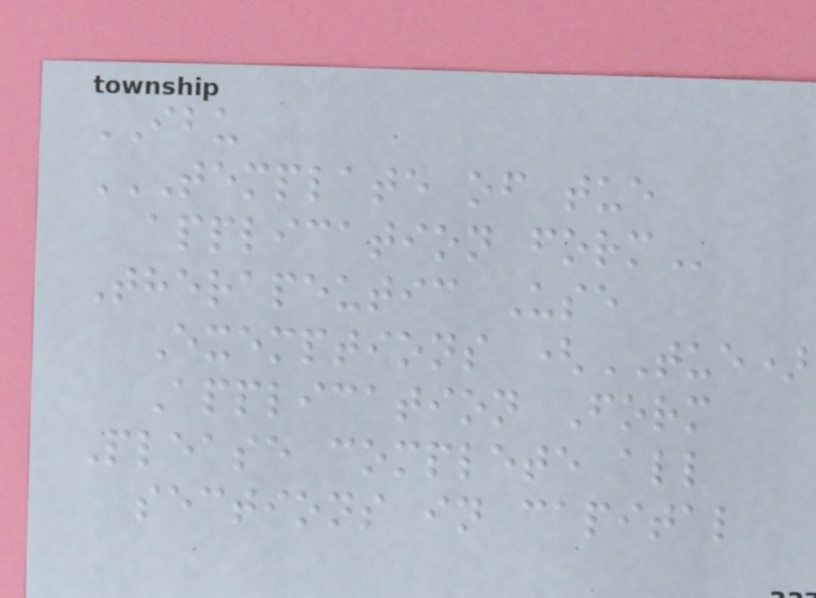IBU
TEMPLATE OF TUE
APPLICATION FORM
Therapeutic Use
Exemptions (TUE)
Application Form
Please complete all
sections in capital
